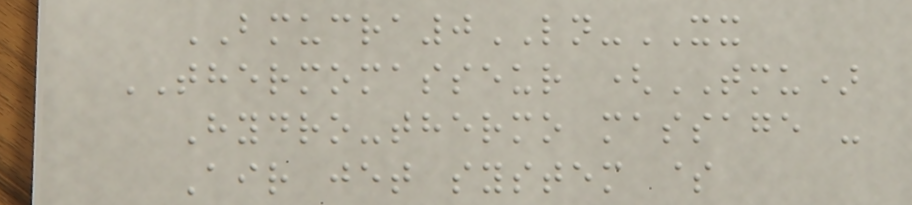BMUCRA0LN-XX
THERMOMASSEUR (TMU)
Hydro-thermo massage -
Air jet system $
